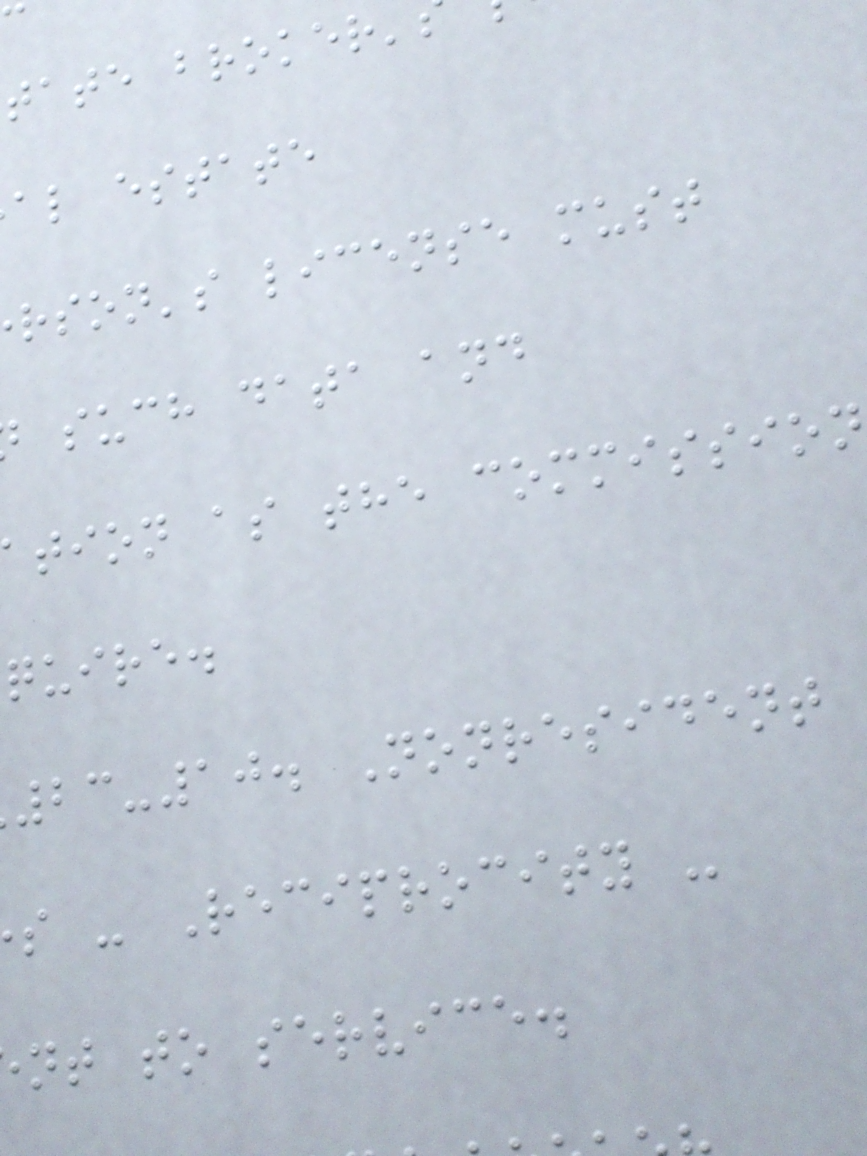tate broker'
al estate
rson's license must
such data and
tion as the commission
quire.
23-10. Nonresident
s - Reciprocity -
nt to service.
